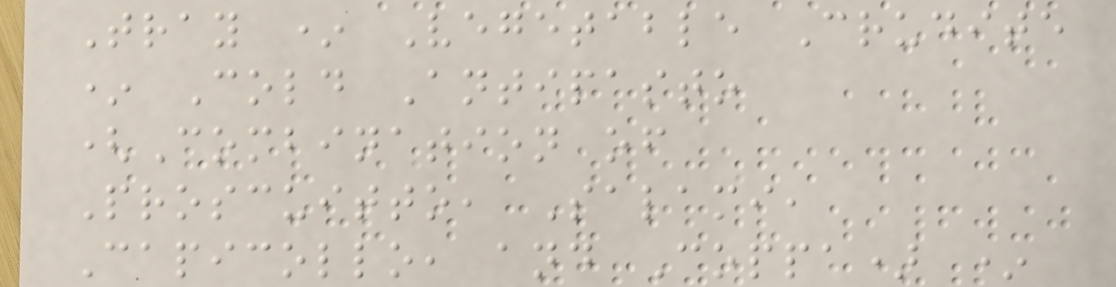Tray * Vegetable Crudite
* Cold Antipasto
(Combination of
Proscuitto, Salami,
Capicollo, and Coppa) *
